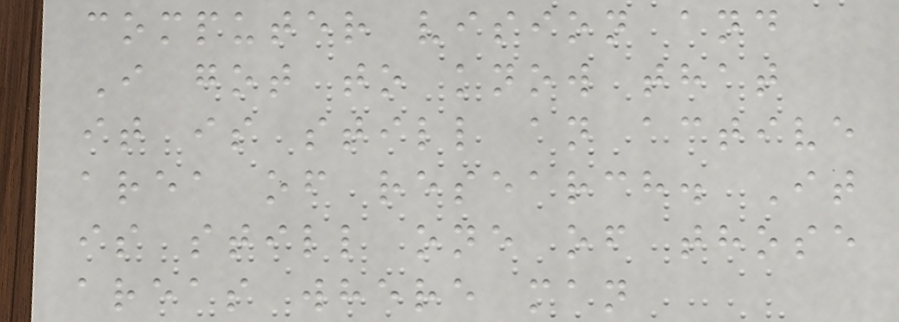computer vision and
I got to know that
it is still an active
area of research. It
is still one of those
areas where man
